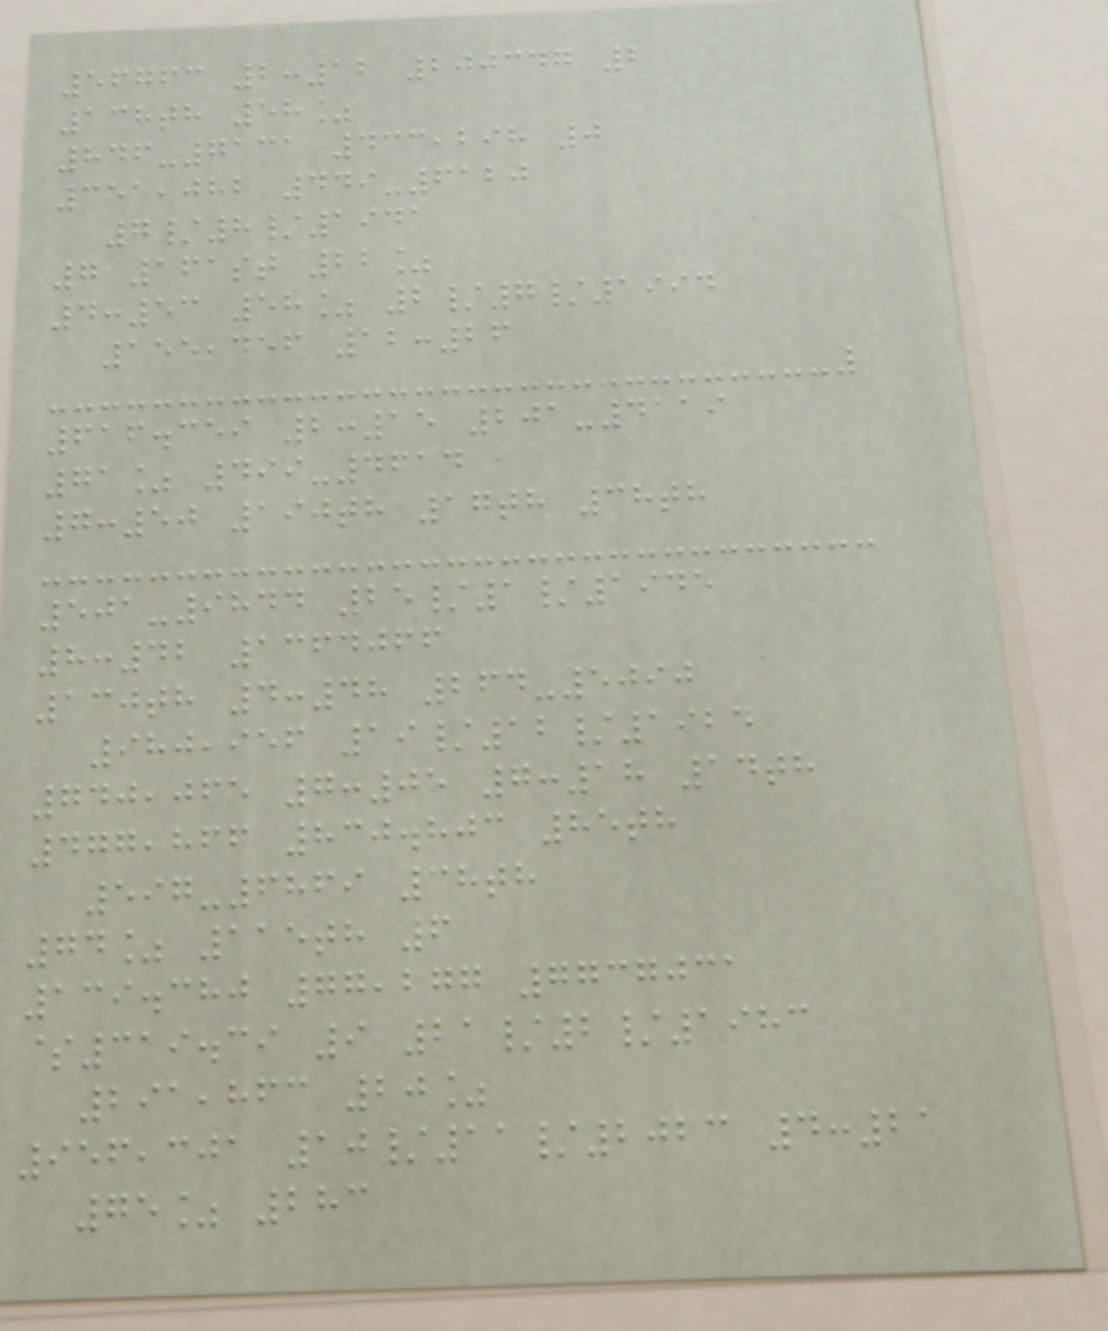56763 2:12 200347 2
138th 58%
846-7131 433,298 0
351,082 449-6120
7/8/1941
7 161st 22%
4:53 58% 2/7/1994
155,456 12:26
616.359 2:15 201-4119
71% 499-4614
7:50 190th 17th 38th
501-9844 25/1/1945
8:42 1364066
130th 4:48 264-5090
980,956 19/12/1924
740,065 7:05 7:18 14th
477,866 830.803 85th
597-6869 38th
74% 115th 6
139.380 77,277 7737031
$319.39 9 21/2/1983
291,863 20%
956,301 10/11/2023 4:21
75% 283
